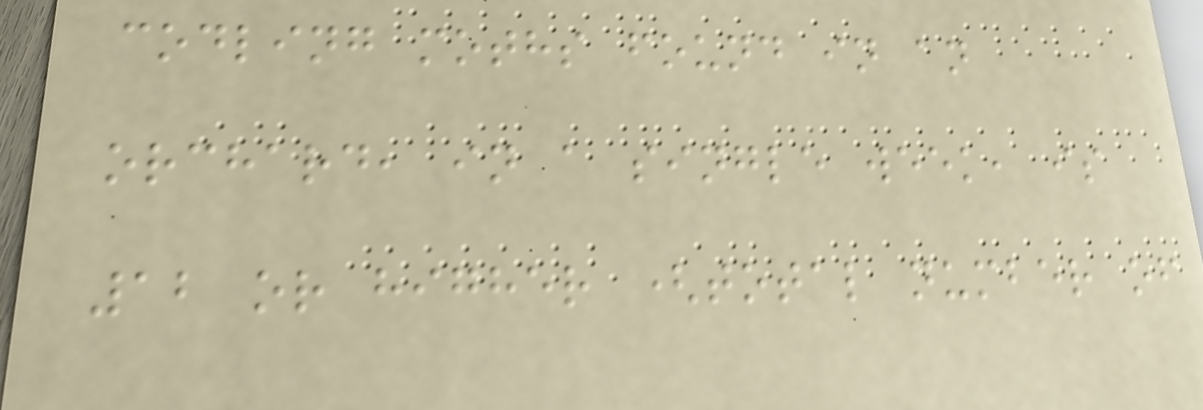codling moths found in an
orchard, in a single week, is
12 or higher (total number of
